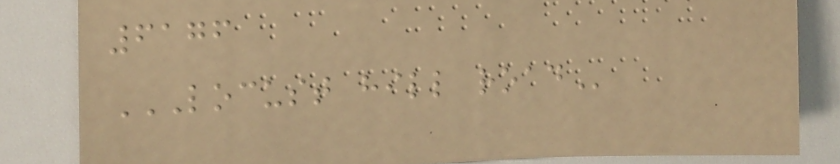6176
LOCUST HILL ROAD
